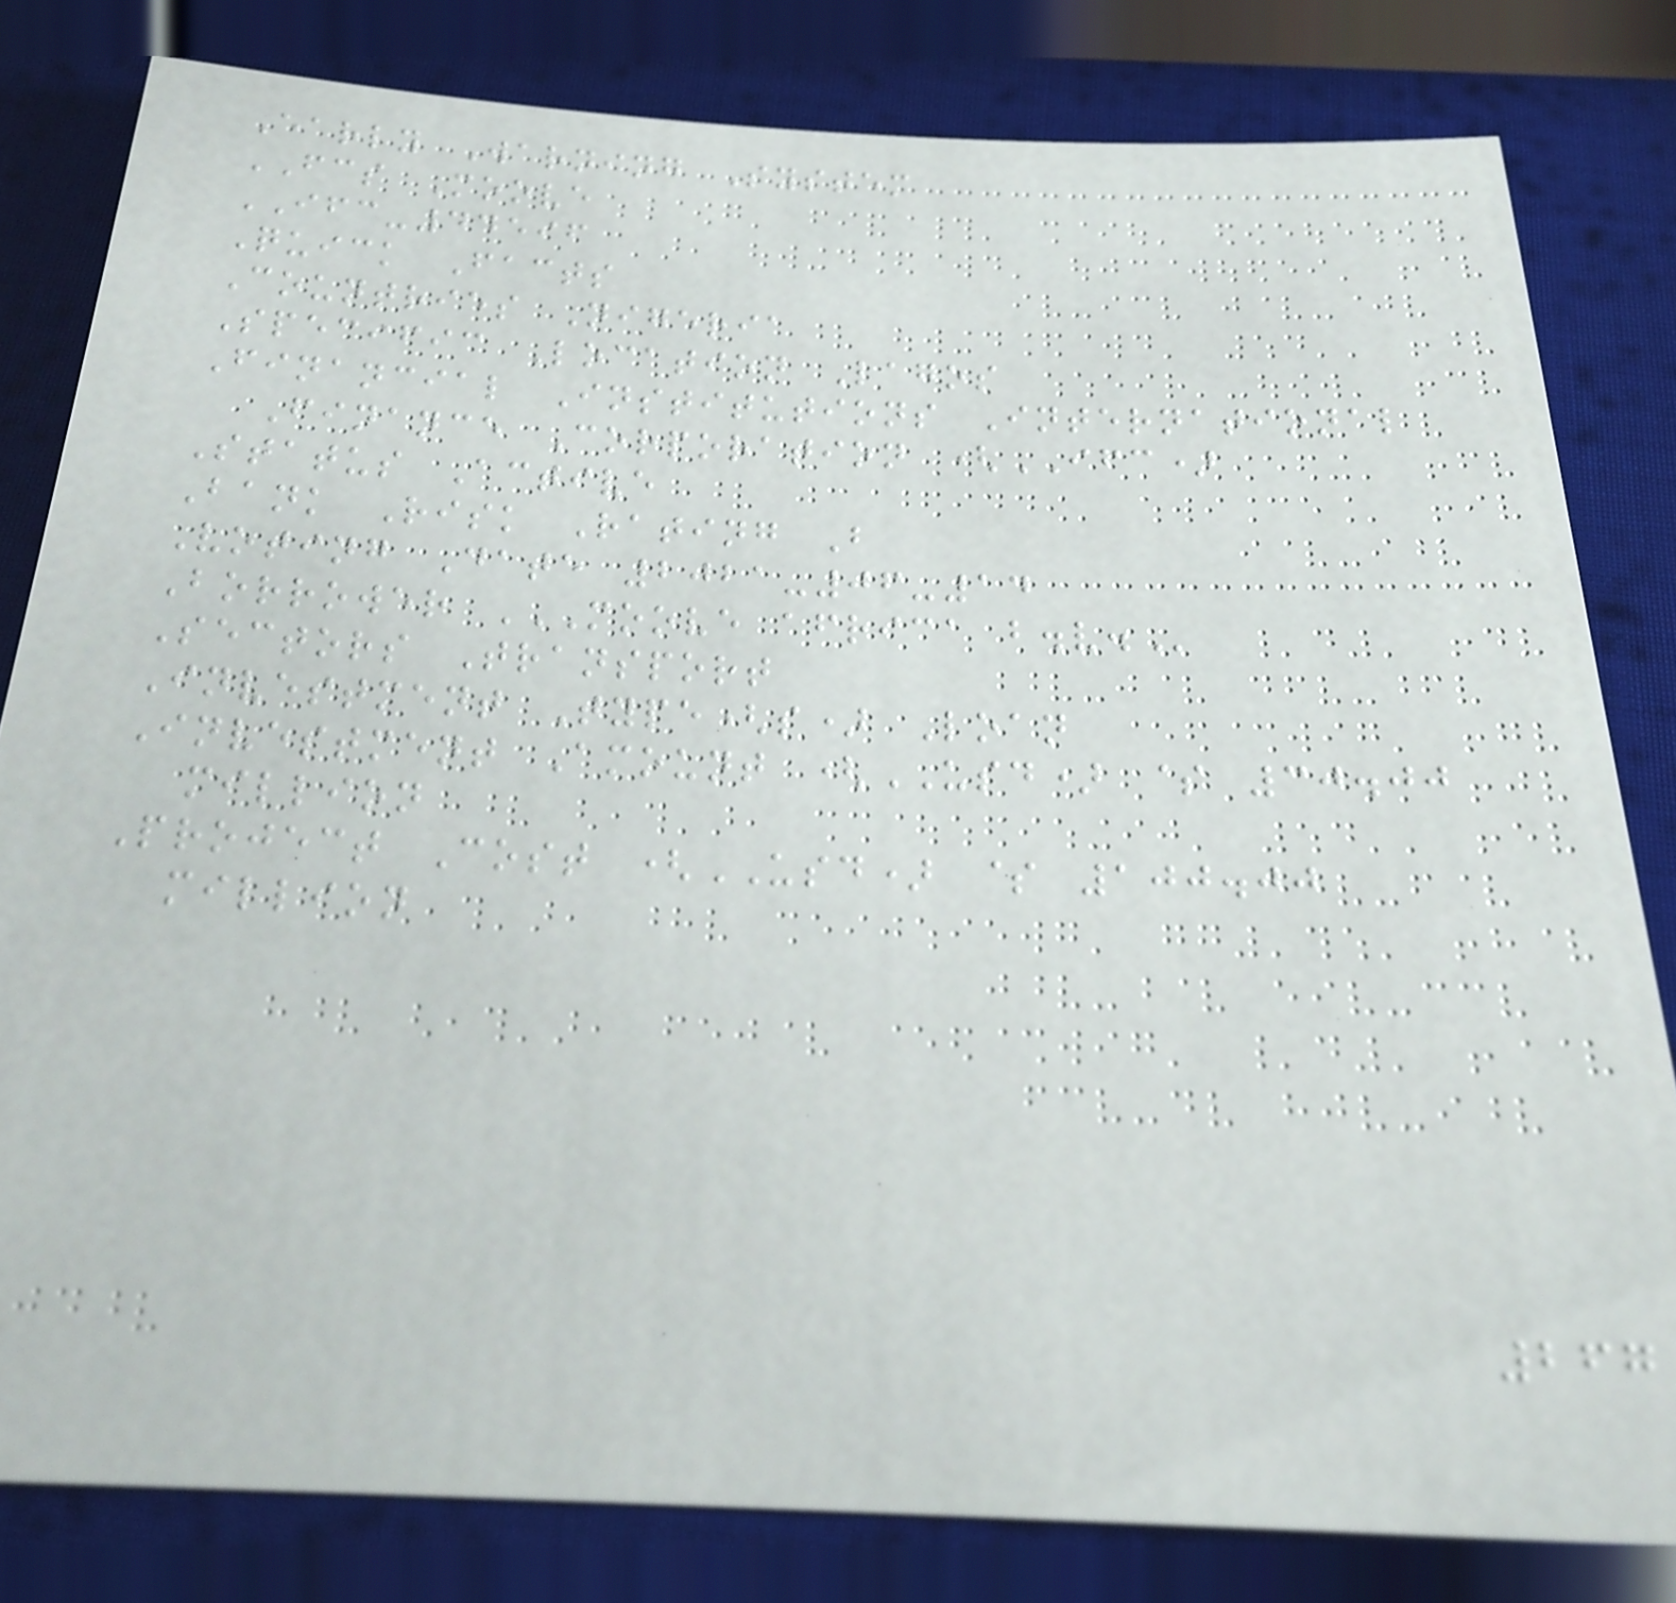Early Warning System
FCS Moove
IFC-44596
Quick Facts
Countries Nigeria
Specific Location Lagos
Financial Institutions International
Finance Corporation (IFC)
Status Active
Bank Risk Rating B
Voting Date 2021-06-14
Borrower MOOVE AFRICA B.V.
Sectors Transport
Investment Type(s) Loan
Investment Amount (USD) $ 30.00
million
Project Cost (USD) $ 100.00
million
267
